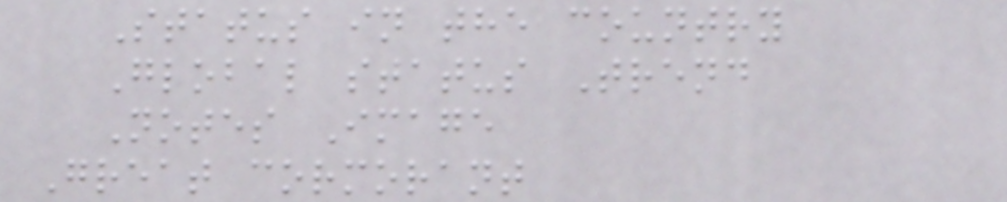Status in the country
Global status Trend
Notes Image
Great cormorant
